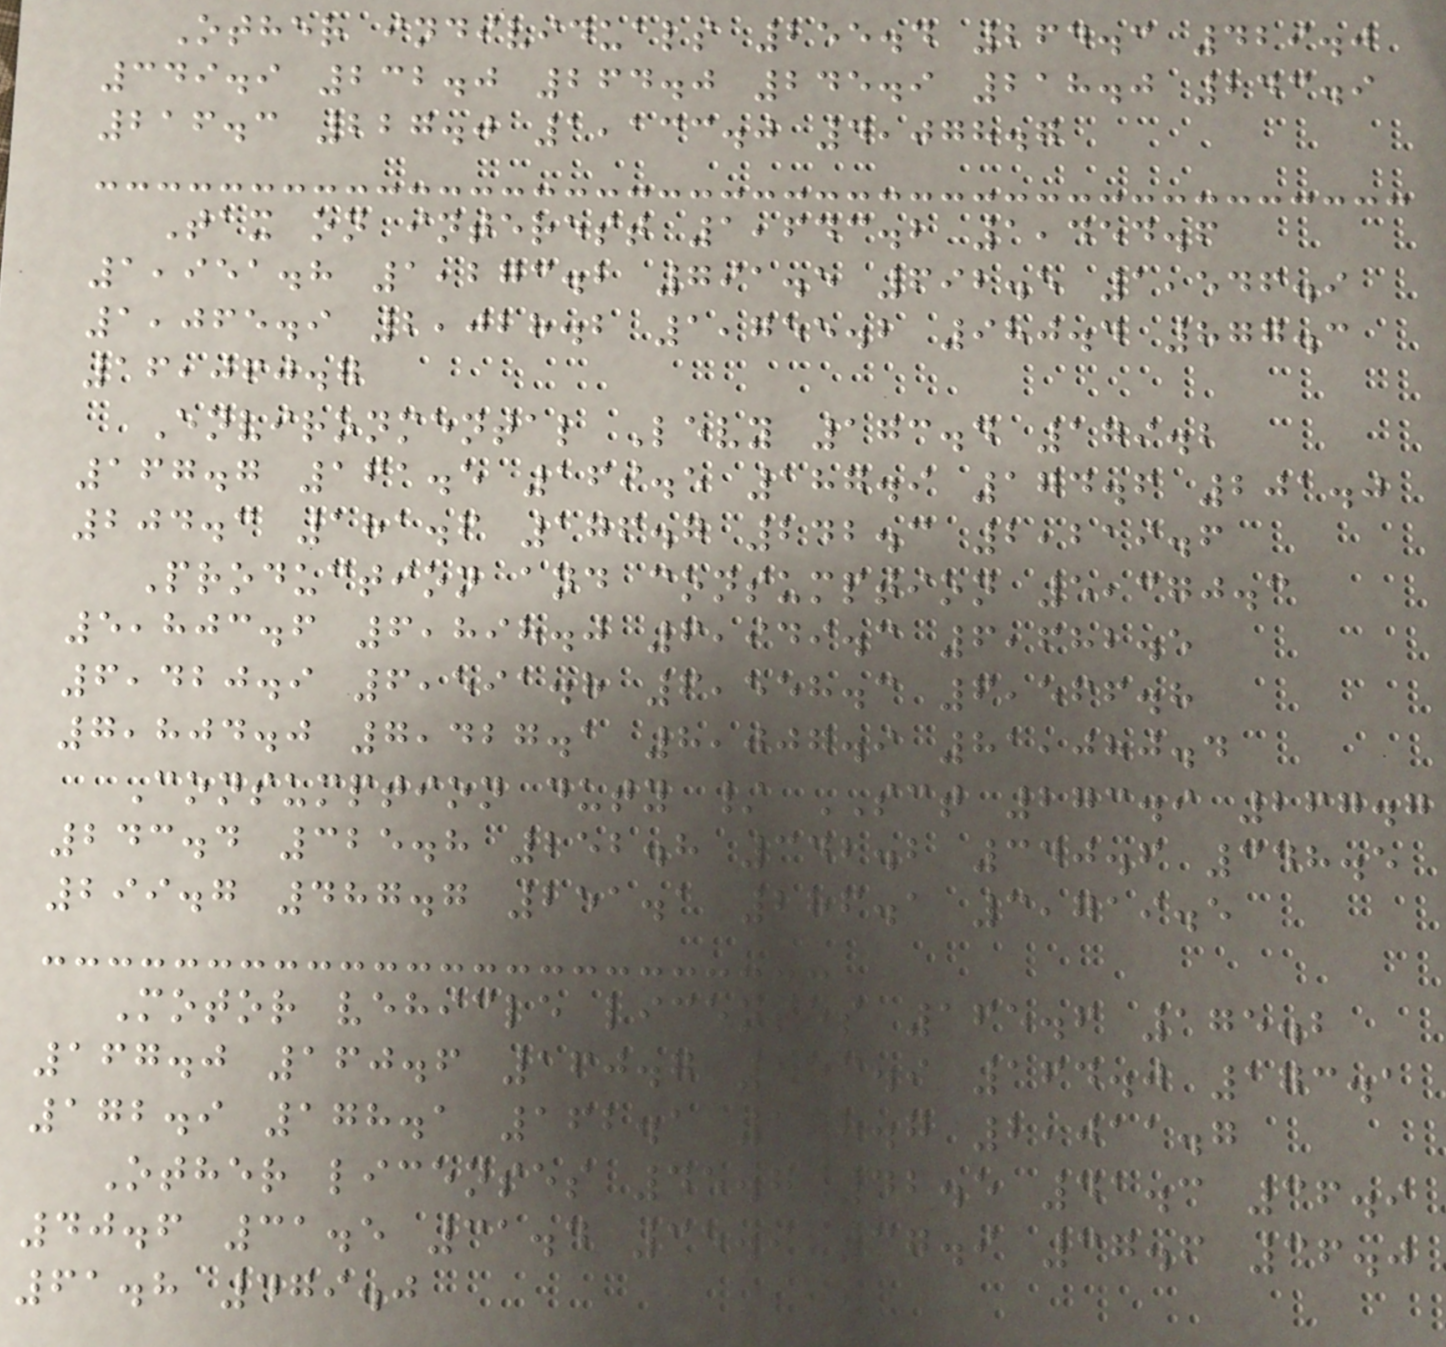Other individuals 255.4 264.3 429.0
349.9 232.0 264.0 245.9 218.0 243.9
216.3 227.0 1,133.0 4,078.7
Tax on interest 1,643.2 1,454.6
1,951.8 1,273.2 791.5 692.5 1,546.9
1,065.9 2,028.2 1,755.2 980.4 877.3
16,060.7
Environmental Levy 173.4 179.2
167.7 161.5 169.5 187.9 174.6 201.0
204.3 181.6 176.7 242.3 2,219.6
Production and consumption 5,370.3
5,803.6 6,898.0 6,949.3 6,682.5
6,420.9 6,591.8 6,558.3 6,566.8
7,804.0 7,427.1 8,007.9 81,080.4
Consumption duty / SCT 273.9 267.7
243.4 325.8 252.8 342.2 340.6 348.5
299.7 487.7 251.1 286.1 3,719.5
Motor vehicle licenses 165.6 175.2
167.0 160.6 160.7 153.9 164.0 173.1
172.9 178.1 162.1 178.7 2,011.7
Other licenses 45.7 42.5 41.3 36.9
40.6 31.5 31.4 35.9 37.9 37.6 36.0
61.8 479.0
